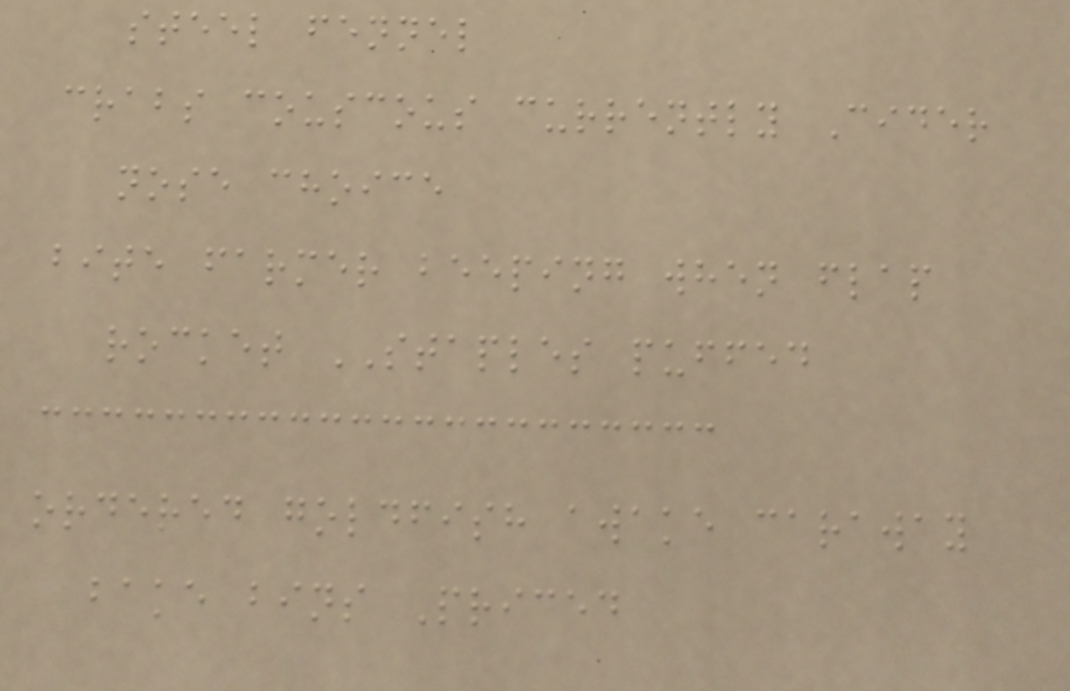steel fennel
crabs couscous currently Cider
nose choice
bite farmer beeping when flap
rocket STAPLES puffed
ordered goldfish awake caraway
bake bins Priced
